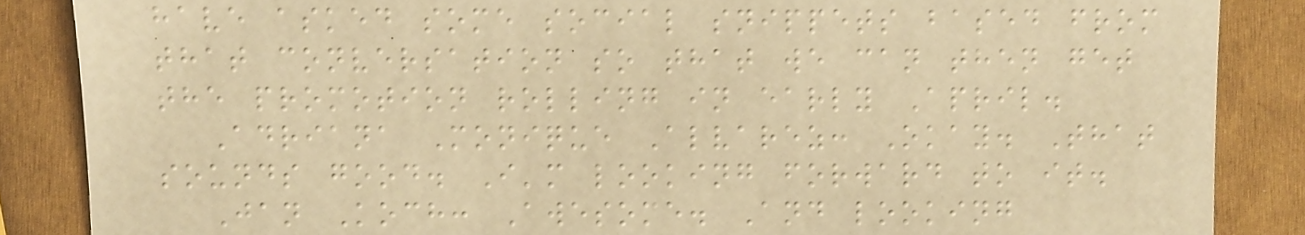have asked some social snippets based from
that conversation so that we can then get
the promotion rolling in early April.
Adriana Monique Alvarez: Okay. That
sounds good. I'm looking forward to it.
Jan Koch: Awesome. And looking
